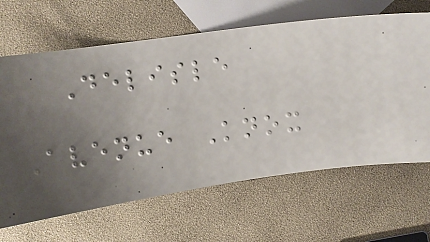Delisle
Avenue Knox
